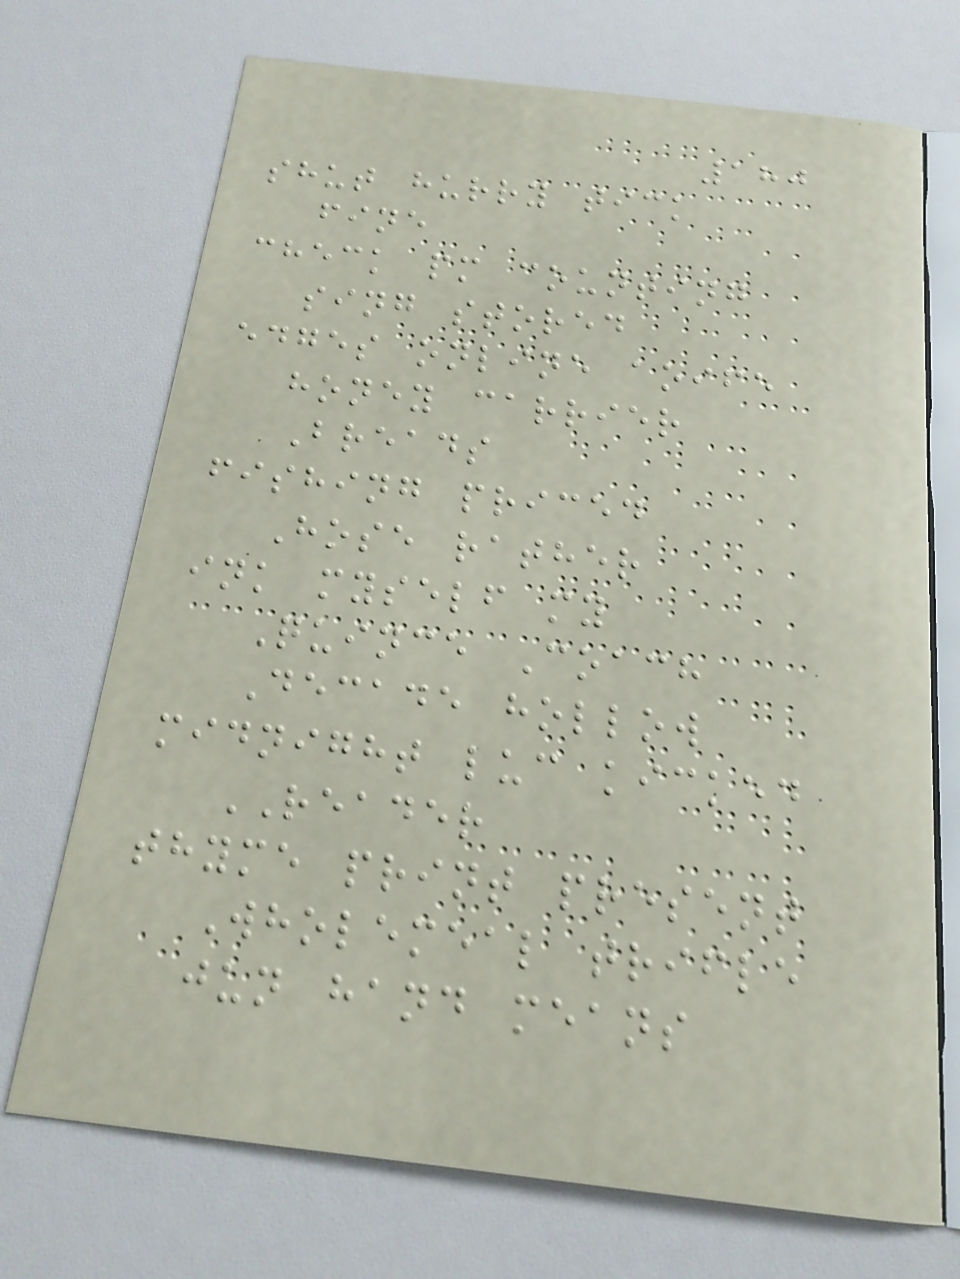180
shut hurry tick
fine
check pm counting
sing stored
edges online aoife
honey carrier
Breads
fishing priced
Hose rather
ink myself my
Quince Coach
Decade hollow
midnight luc kicked
READER
thyme print present
Wholemeal trifle
jun hand means
